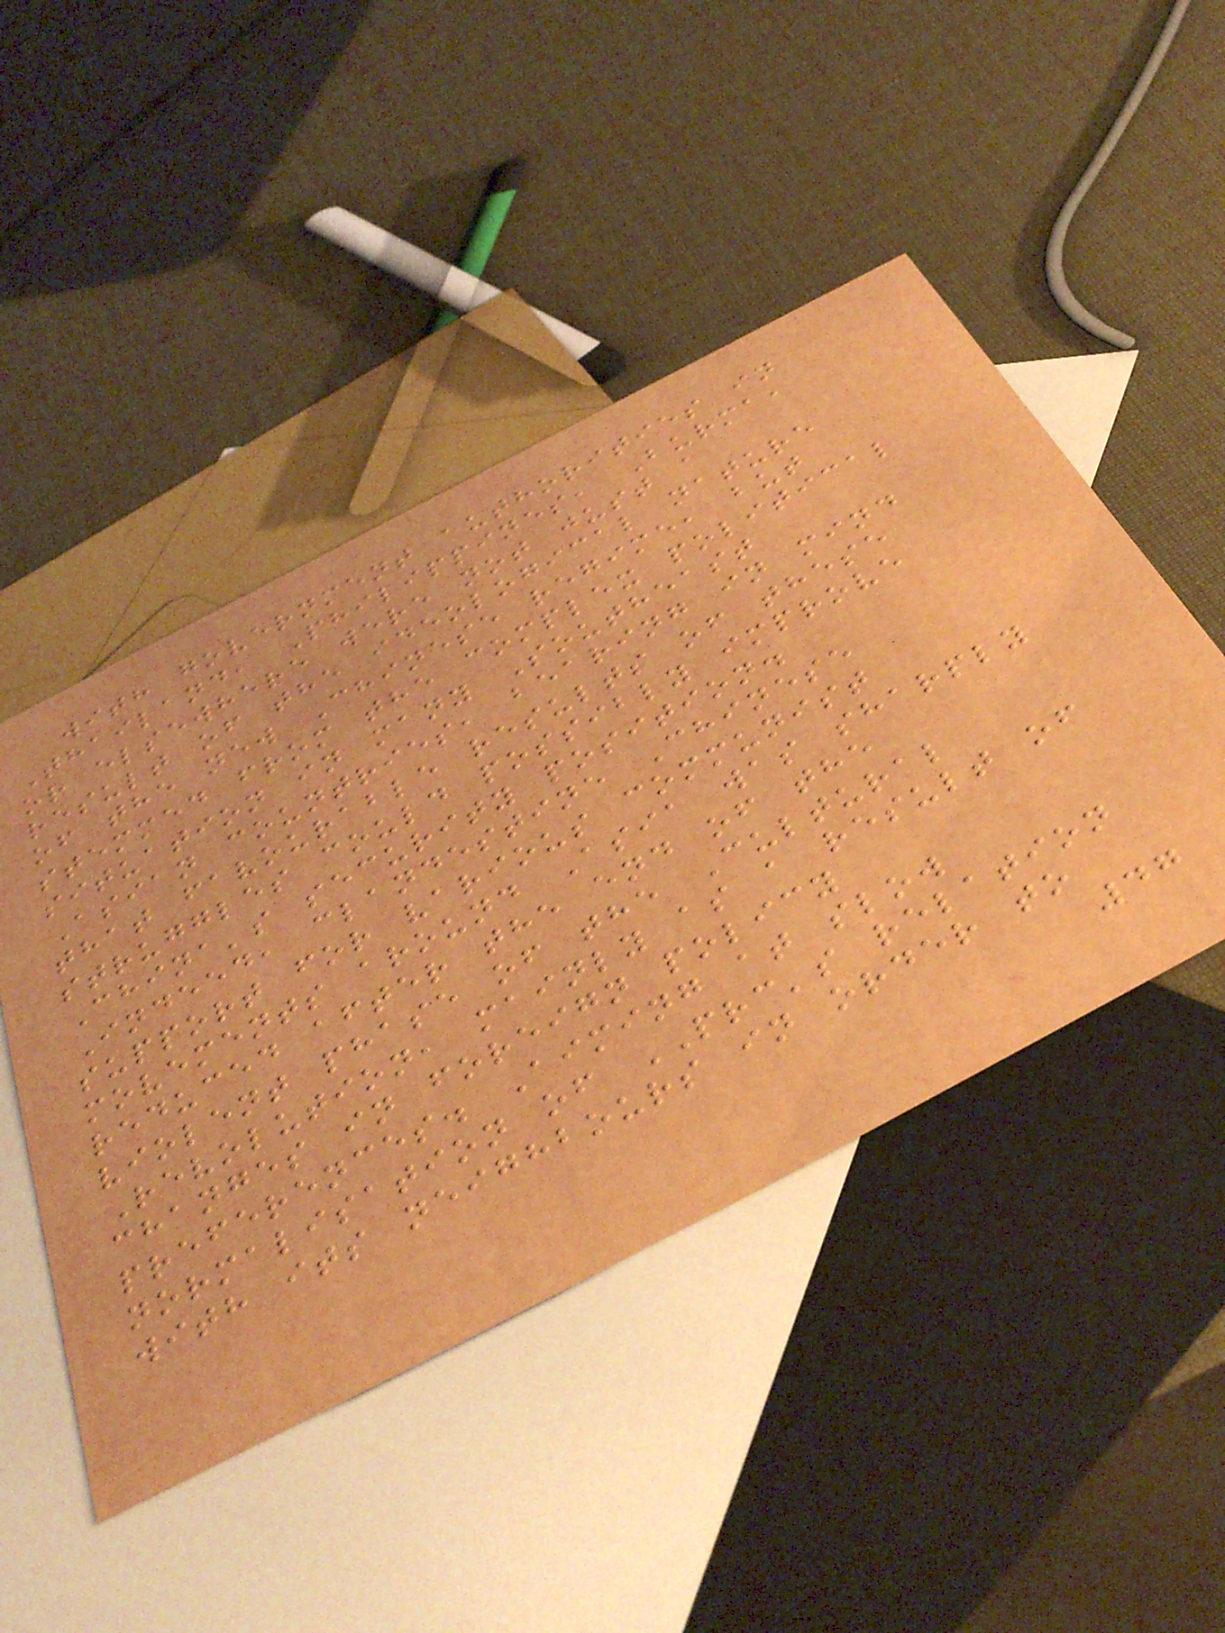with government authorities in
Thailand, Philippines, Burma,
or elsewhere were not just a
result of the ideological nature
of the new Chinese regime, but
stemmed from the complex political
situation in many Southeast
Asian countries, bearing in mind
that favourable results of these
struggles could possibly improve
China's security position.
Indeed, clandestine Chinese
support for various communist
movements around Asia was sharply
reduced after the end of the
violent phase of the Cultural
Revolution, mainly as a result of
changes in foreign policy
preferences. Aiming at slow
normalisation of PRC's relation
with its neighbours in order to
47
